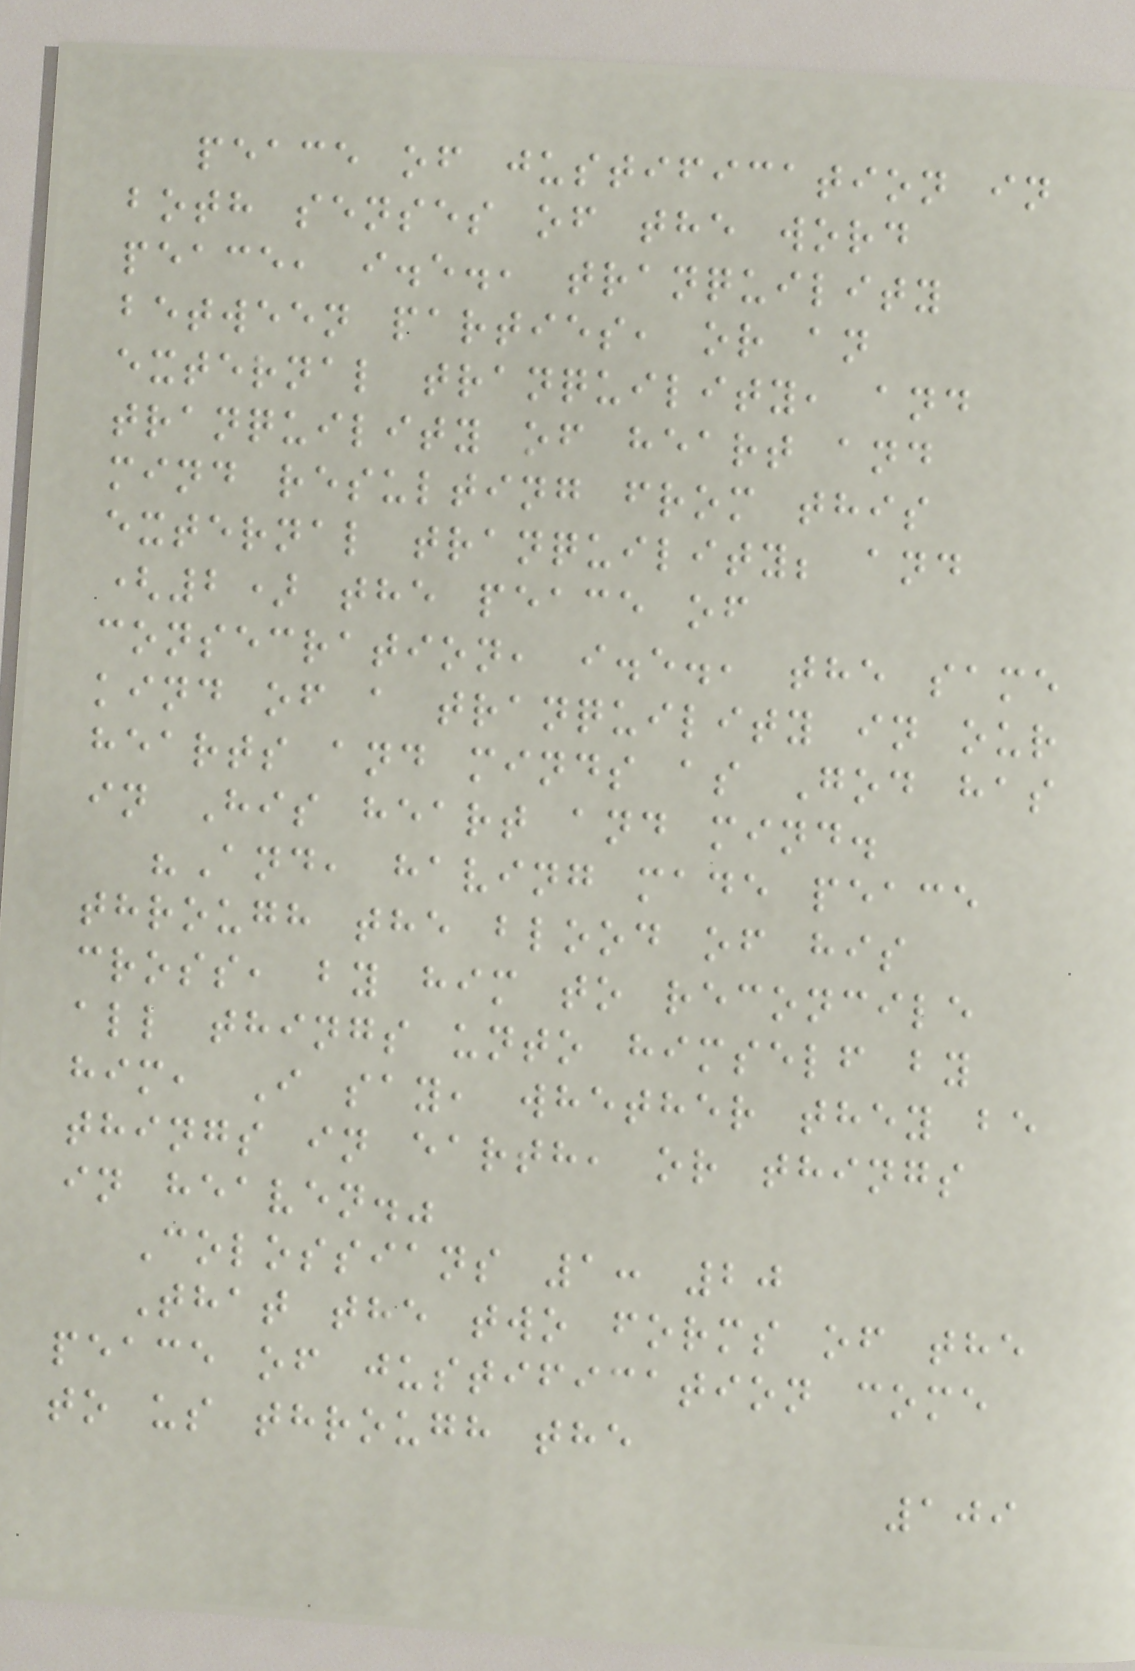peace of justification in
both senses of the word
peace, i.e., tranquility
between parties, or an
external tranquility, and
tranquility of heart and
mind resulting from this
external tranquility; and
(2) the peace of
consecration, i.e., the same
kind of a tranquility in our
hearts and minds as God has
in His heart and mind.
"And, having made peace
through the blood of his
cross, by him to reconcile
all things unto himself by
him, I say, whether they be
things in earth, or things
in heaven."
Colossians 1: 20
That the two forms of the
peace of justification come
to us through the
109
